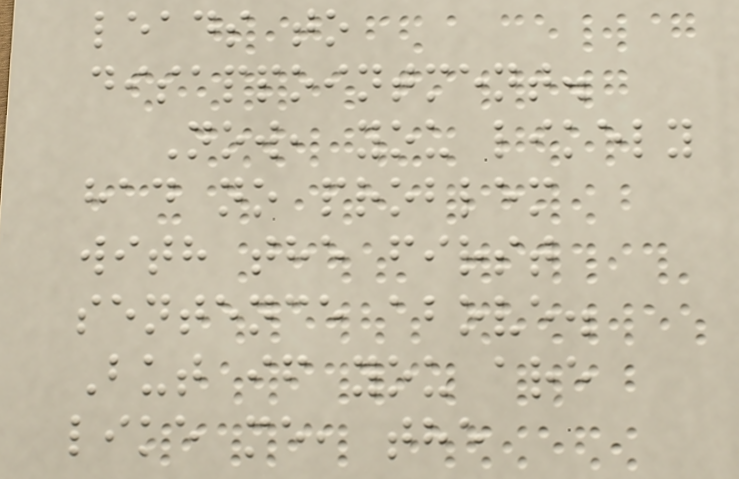leads to
disappointment.
Now, you likely
had no problem
with the first
sentence above.
But if you are
like me, the
